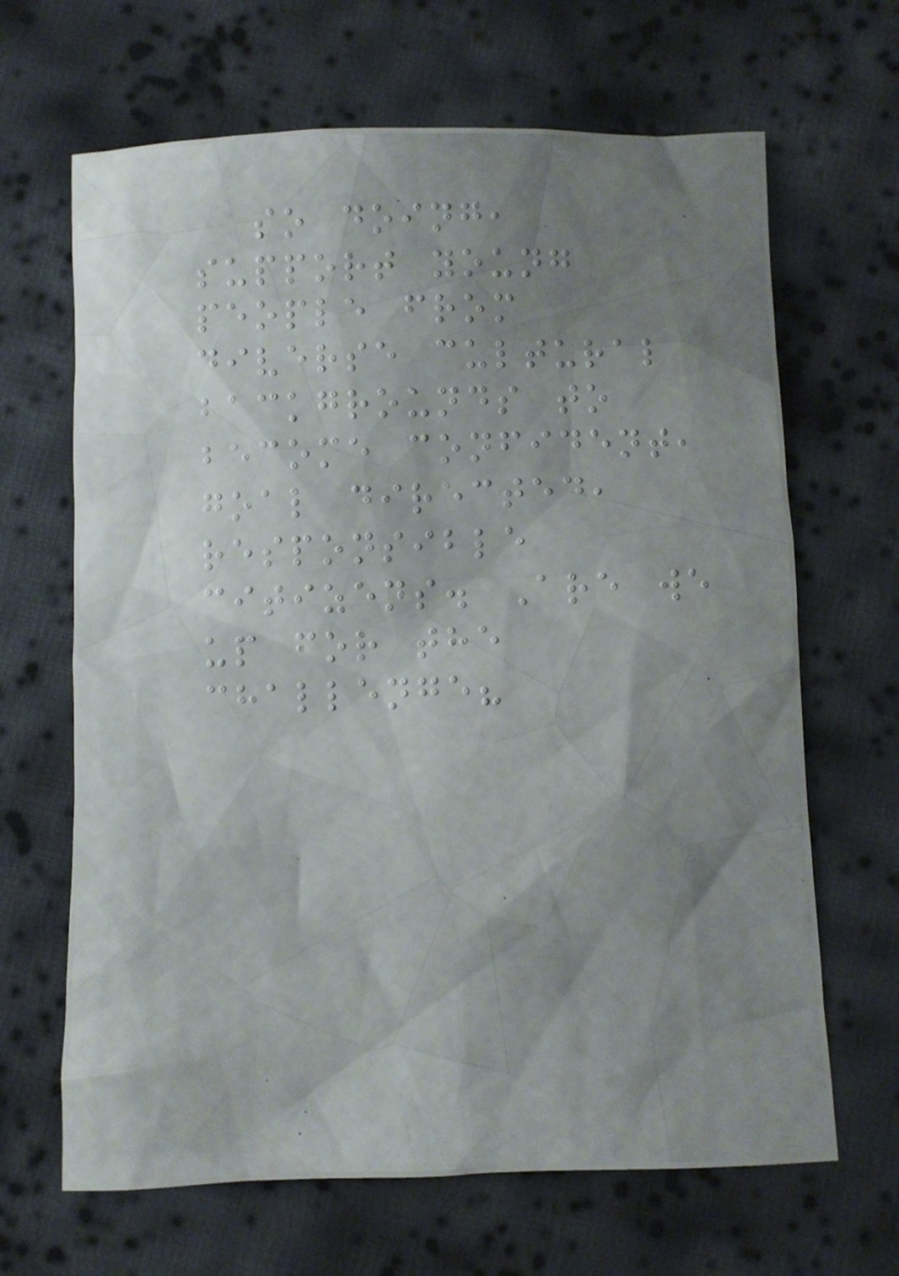so doing,
support young
people from
diverse cultural
backgrounds to
become confident,
goal directed,
responsible
citizens. Are we
up for the
challenge?
